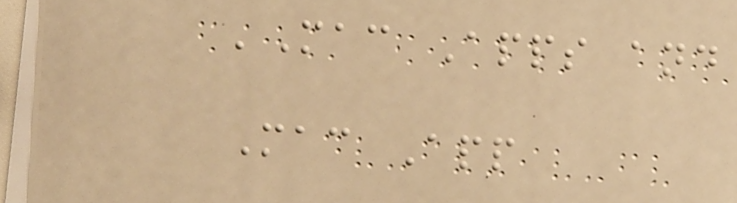'Mac Apps and
Mac App
